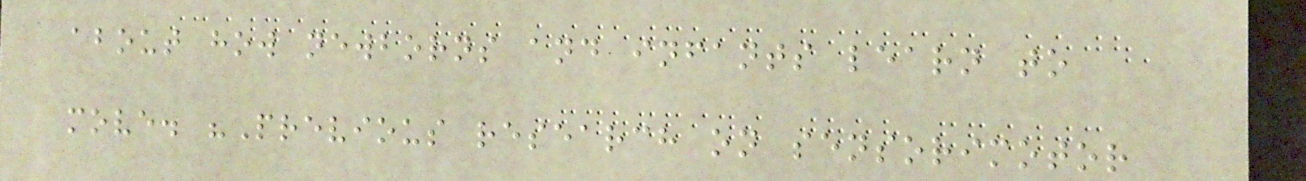about how newborns and infants learn to
move. "Previous research on sensorimotor
